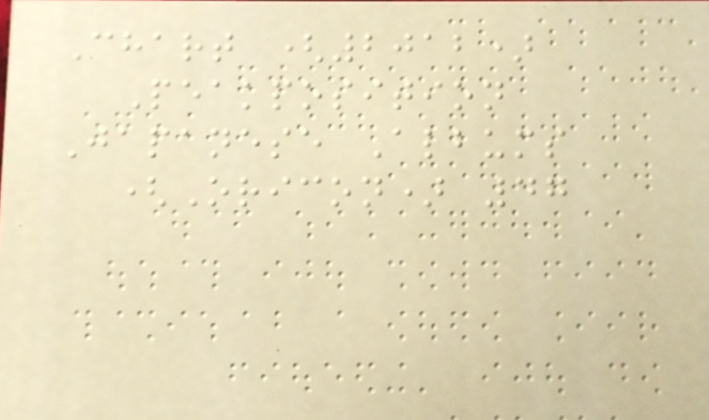Chart (2012)
Peakposition
Japanese Albums
(Oricon) 47
